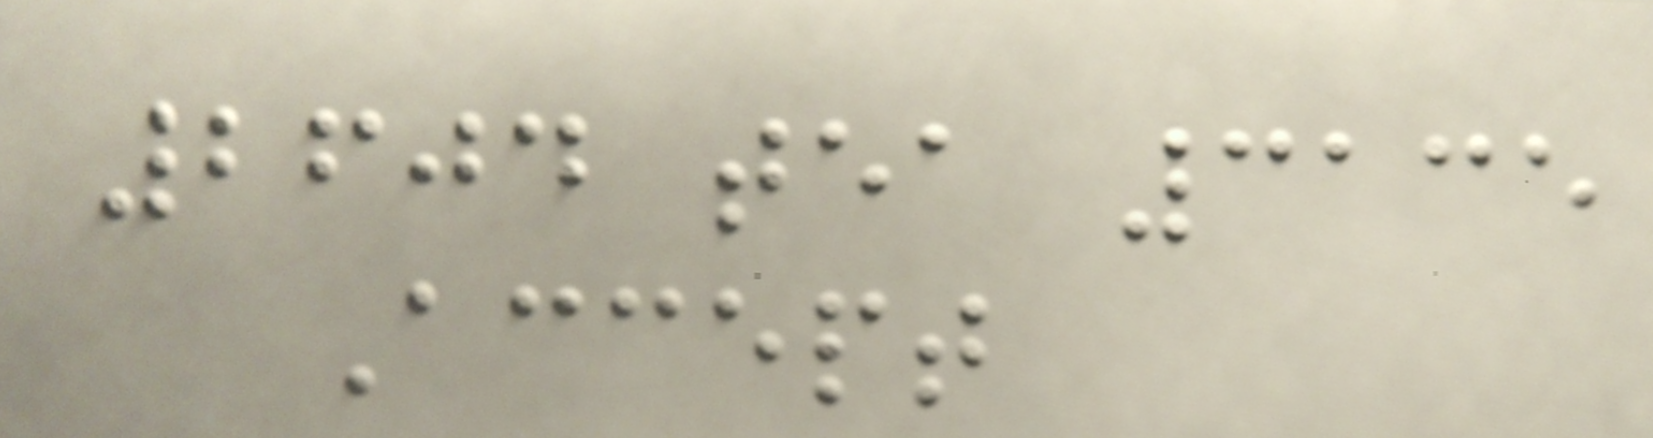2604 tea 3135
Accept
